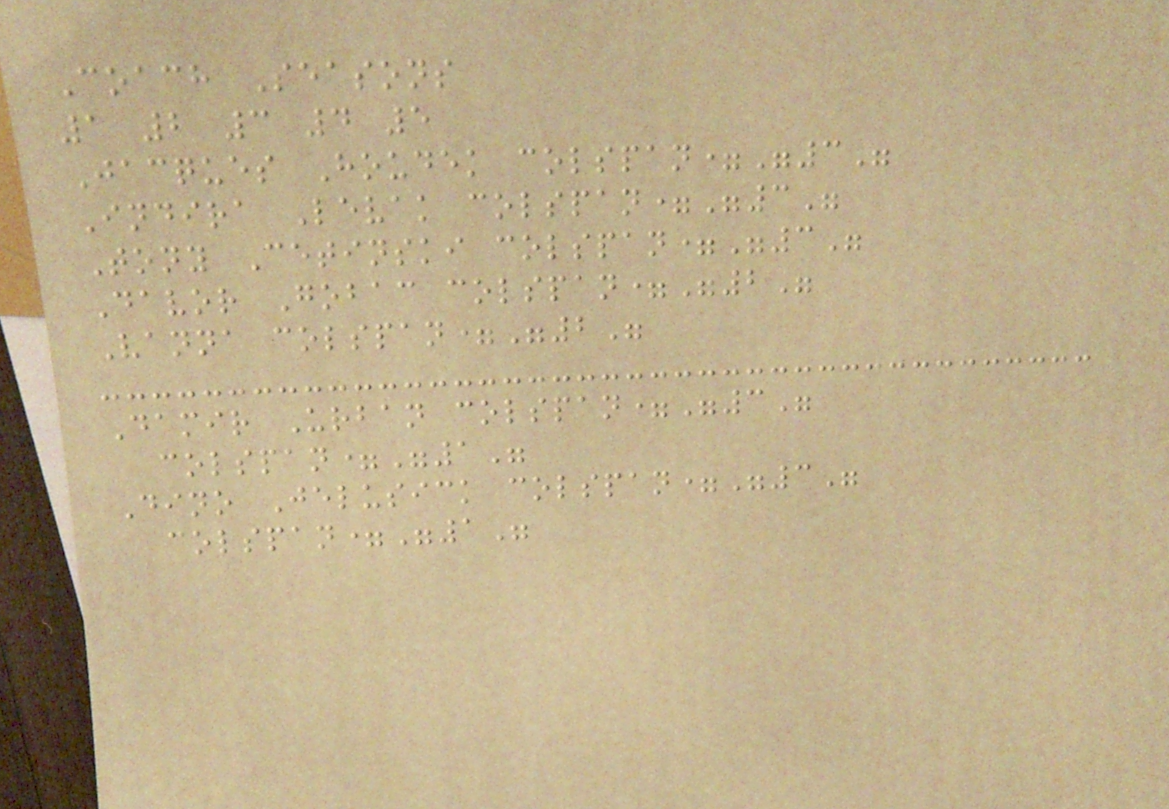Coach Seasons
1 2 3 4 5
Jacques Houdek colspan="3"
Indira Levak colspan="3"
Tony Cetinski colspan="3"
Davor Gobac colspan="2"
Vanna colspan="2"
Damir Urban colspan="3"
colspan="1"
Dino Jelusick colspan="3"
colspan="1"
